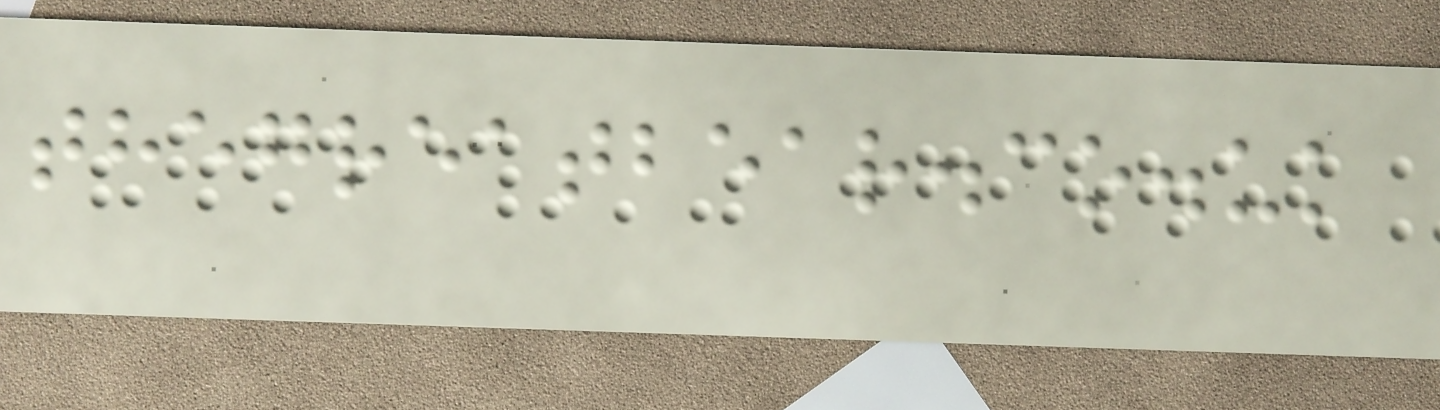thegreatbear.co.uk
